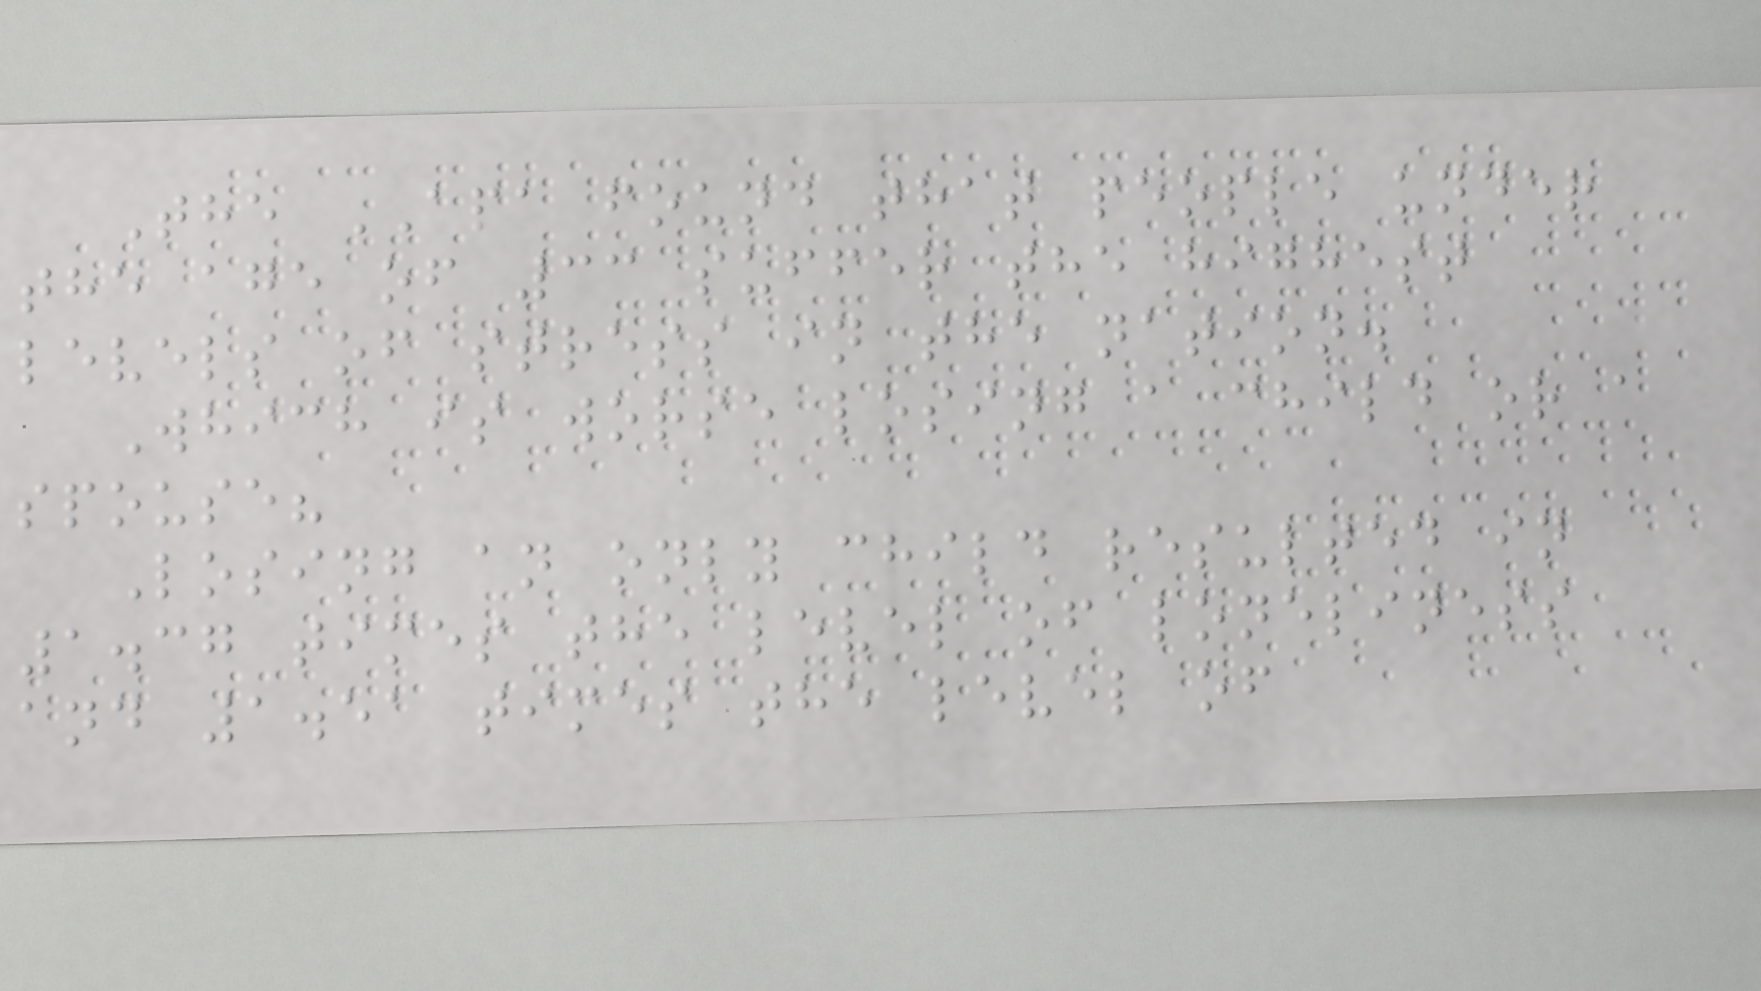The APA found that people under
the age of 33 suffer the highest
levels of stress in the nation.
Which is worse losing a child or a
spouse?
Losing an only child resulted in
1.37 times the level of loneliness
and 1.51 times the level of
